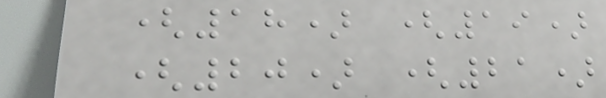(18) (19)
(20) (21)
